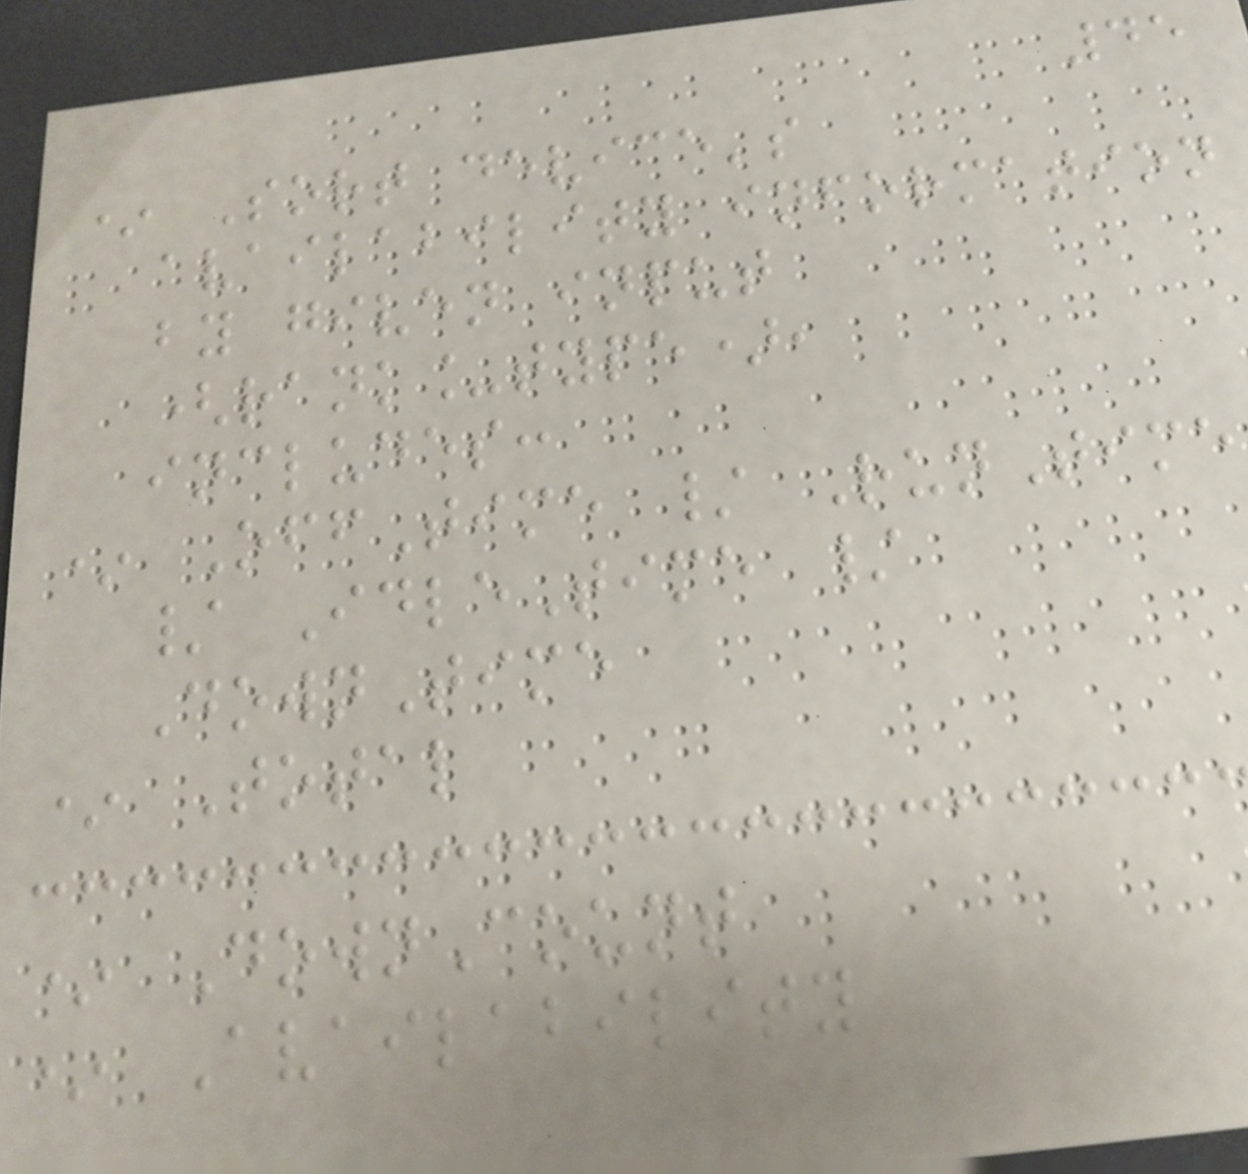45
* Sort device's
availability information
by given input
(rank_type),
includes:
* OffTime / RunTime
/ IdleTime /
DownTime
* Total
* DownCount
* Availability
